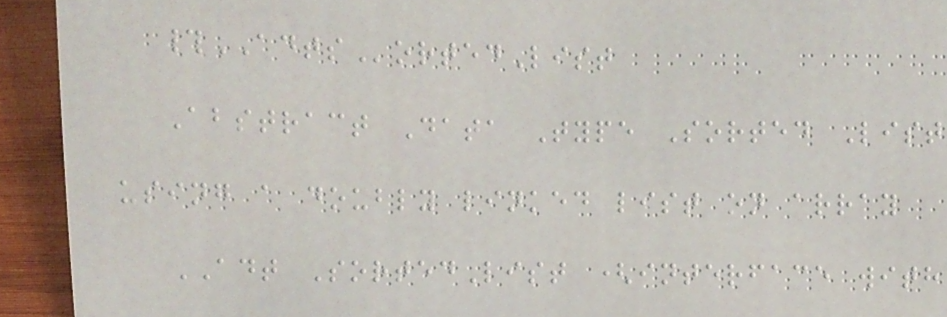#ADTSortedList
Abstract Data Type Sorted List
using a doubly linked list on array
ADT SortedList (interface with
